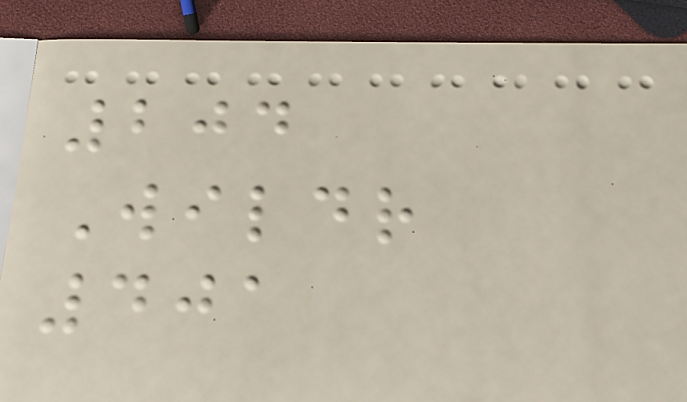204
Wildr
401
